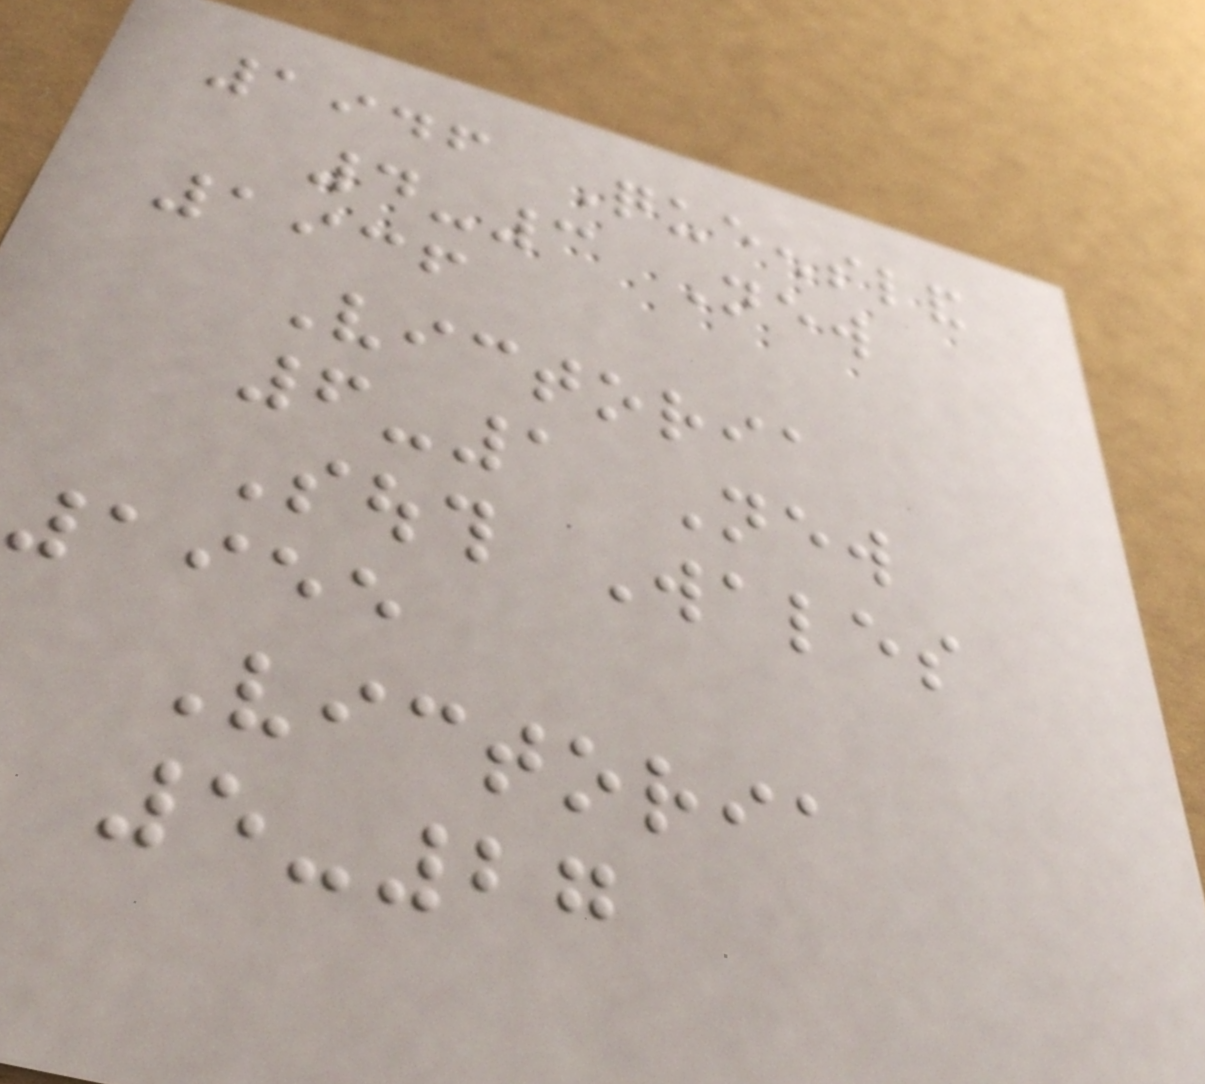1946 Queensland
4-3 New
1936
Victoria
6-1 New
South Wales
1955
Victoria
5-27
